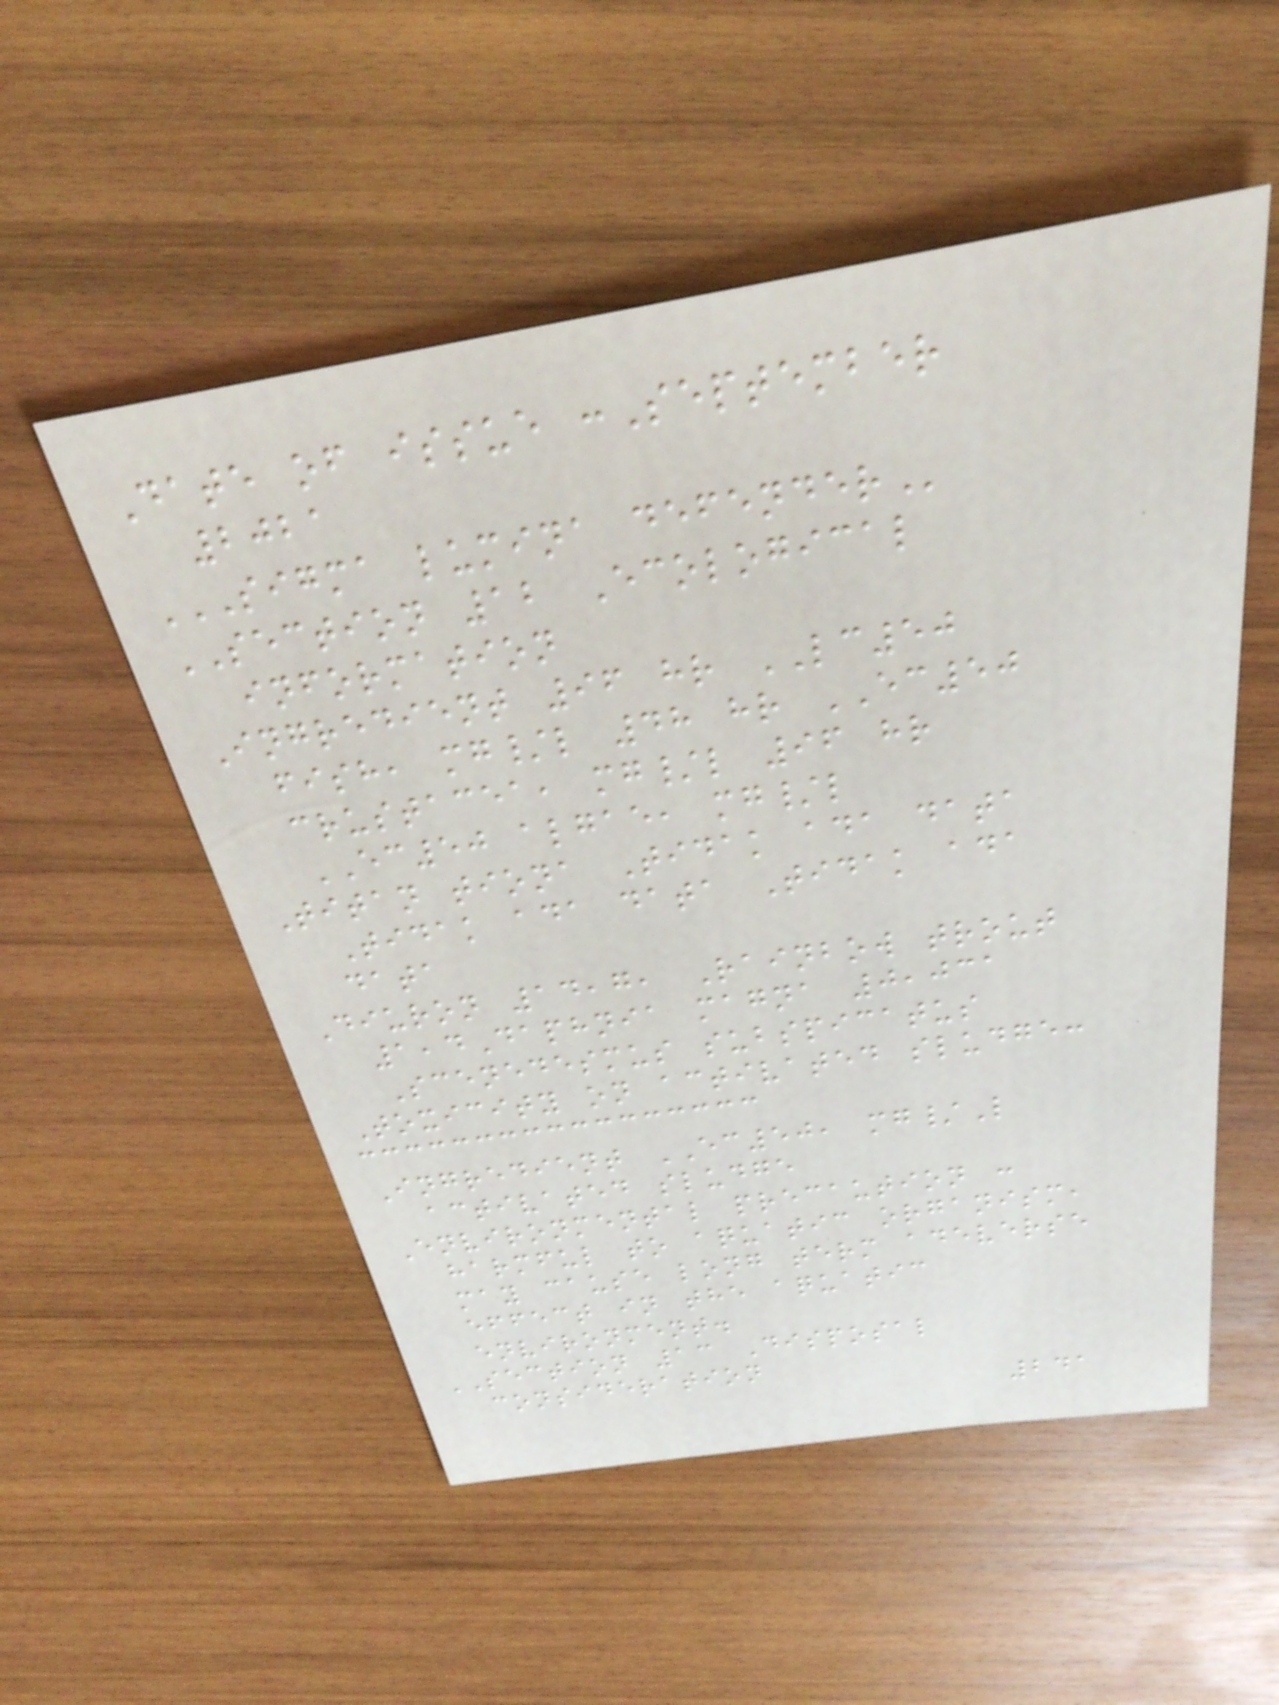Date of issue :September
2021
SIGMA LUMINA DEFENDER
SECTION 12 Ecological
information
Ingredient 96 hr LC50
fish, mg/l 48 hr EC50
crustacea, mg/l 96 hr
EC50 algae, mg/l
Titan tiona Tidak ada data
Tidak ada data Tidak ada
data
Diuron 14,7, Rainbow trout
1,4Daphnia magna 0,031
Scenedesmus subspicatus
Toxicity on activated sludge:
Ingredient EC50, mg/L
activated sludge
Environmental precaution :
harmful to aquatic organism,
may cause long term adeverse
effect in the aquatic
environment.
SECTION 13 Disposal
consideration
241
